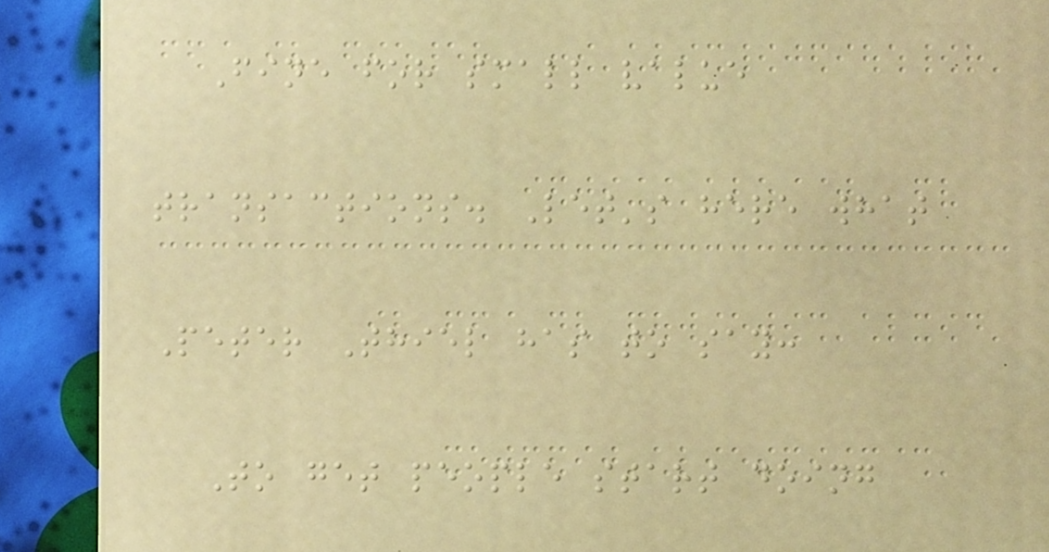Fine for small value
transactions. Let's here what
Peter Thiel has to say:
To get people start doing
